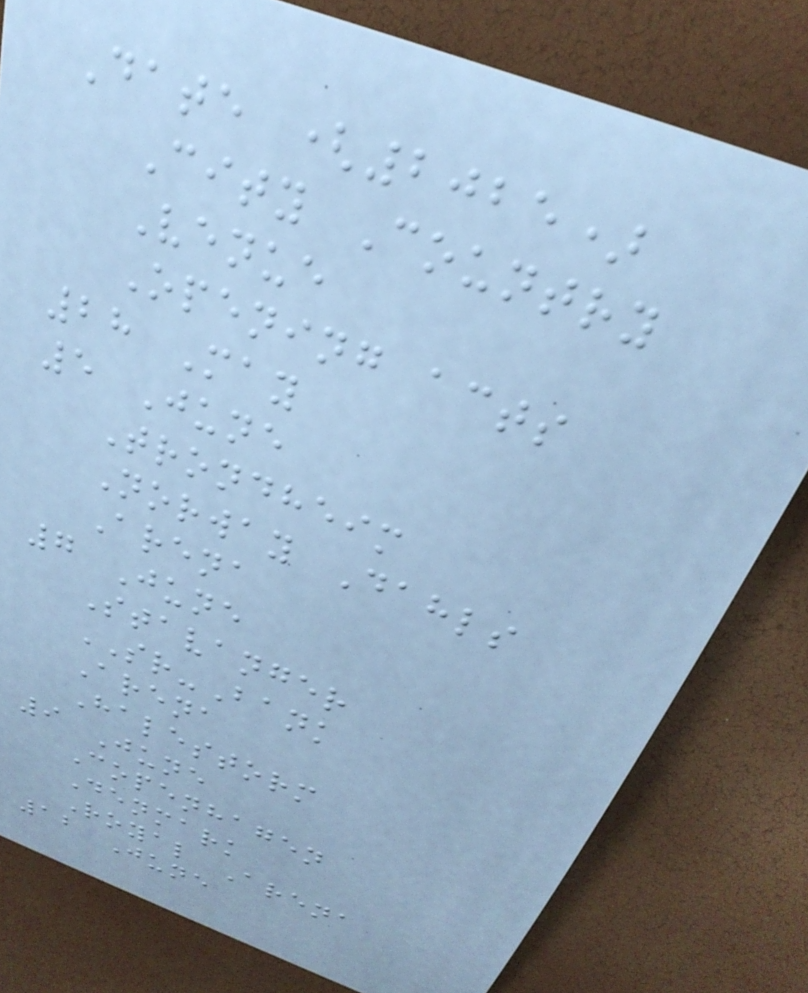Date (2025)
City Country
Venue
Opening acts
28 May
5 June
Trondheim
Norway Dahls
Arena
7 June
Stavanger
SR-Bank
Arena
Halestorm
9 June
Copenhagen
Denmark
Royal Arena
12 June
